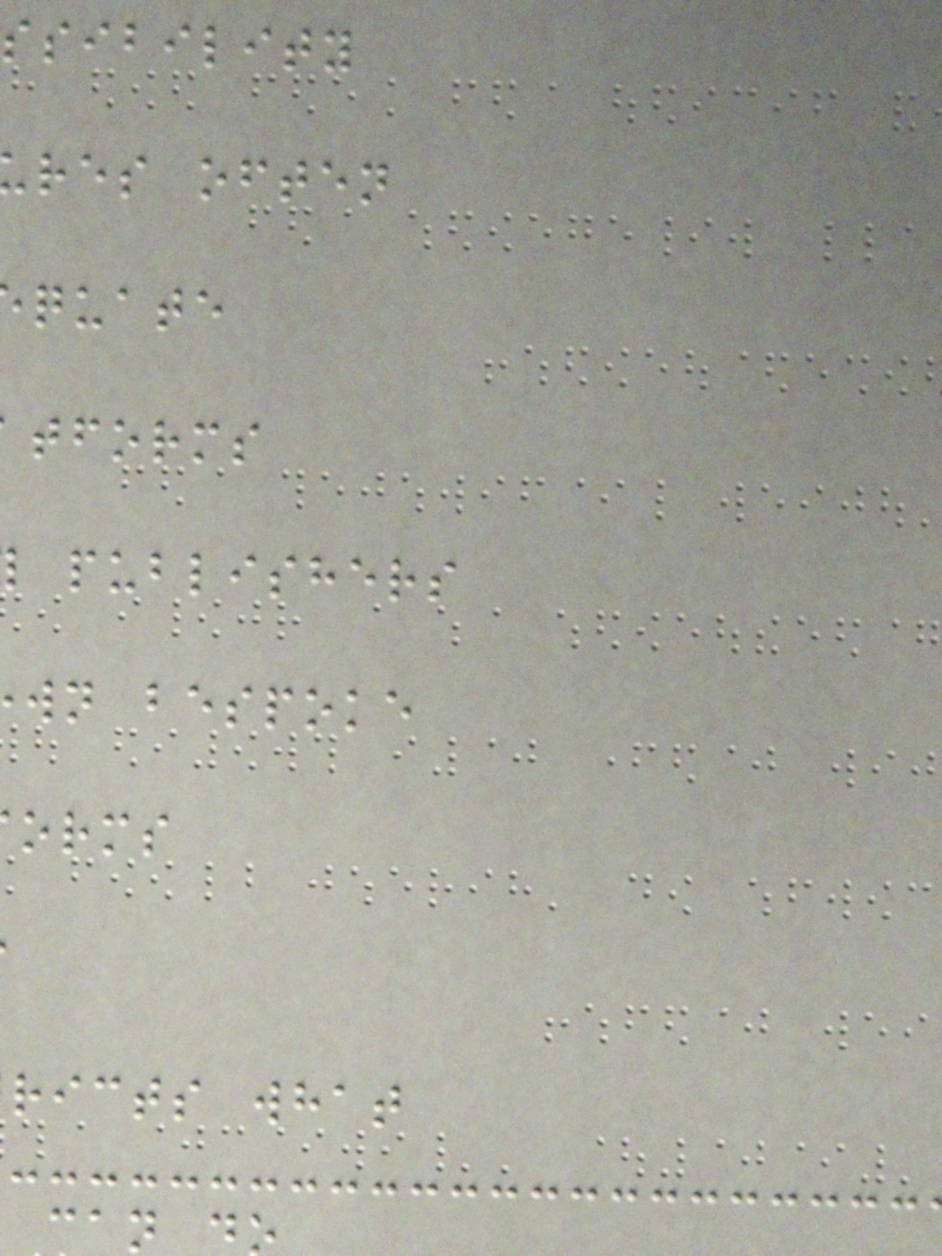ssibility
res often
quate
tforms
publishers
wn bespoke
orms
ricts what
